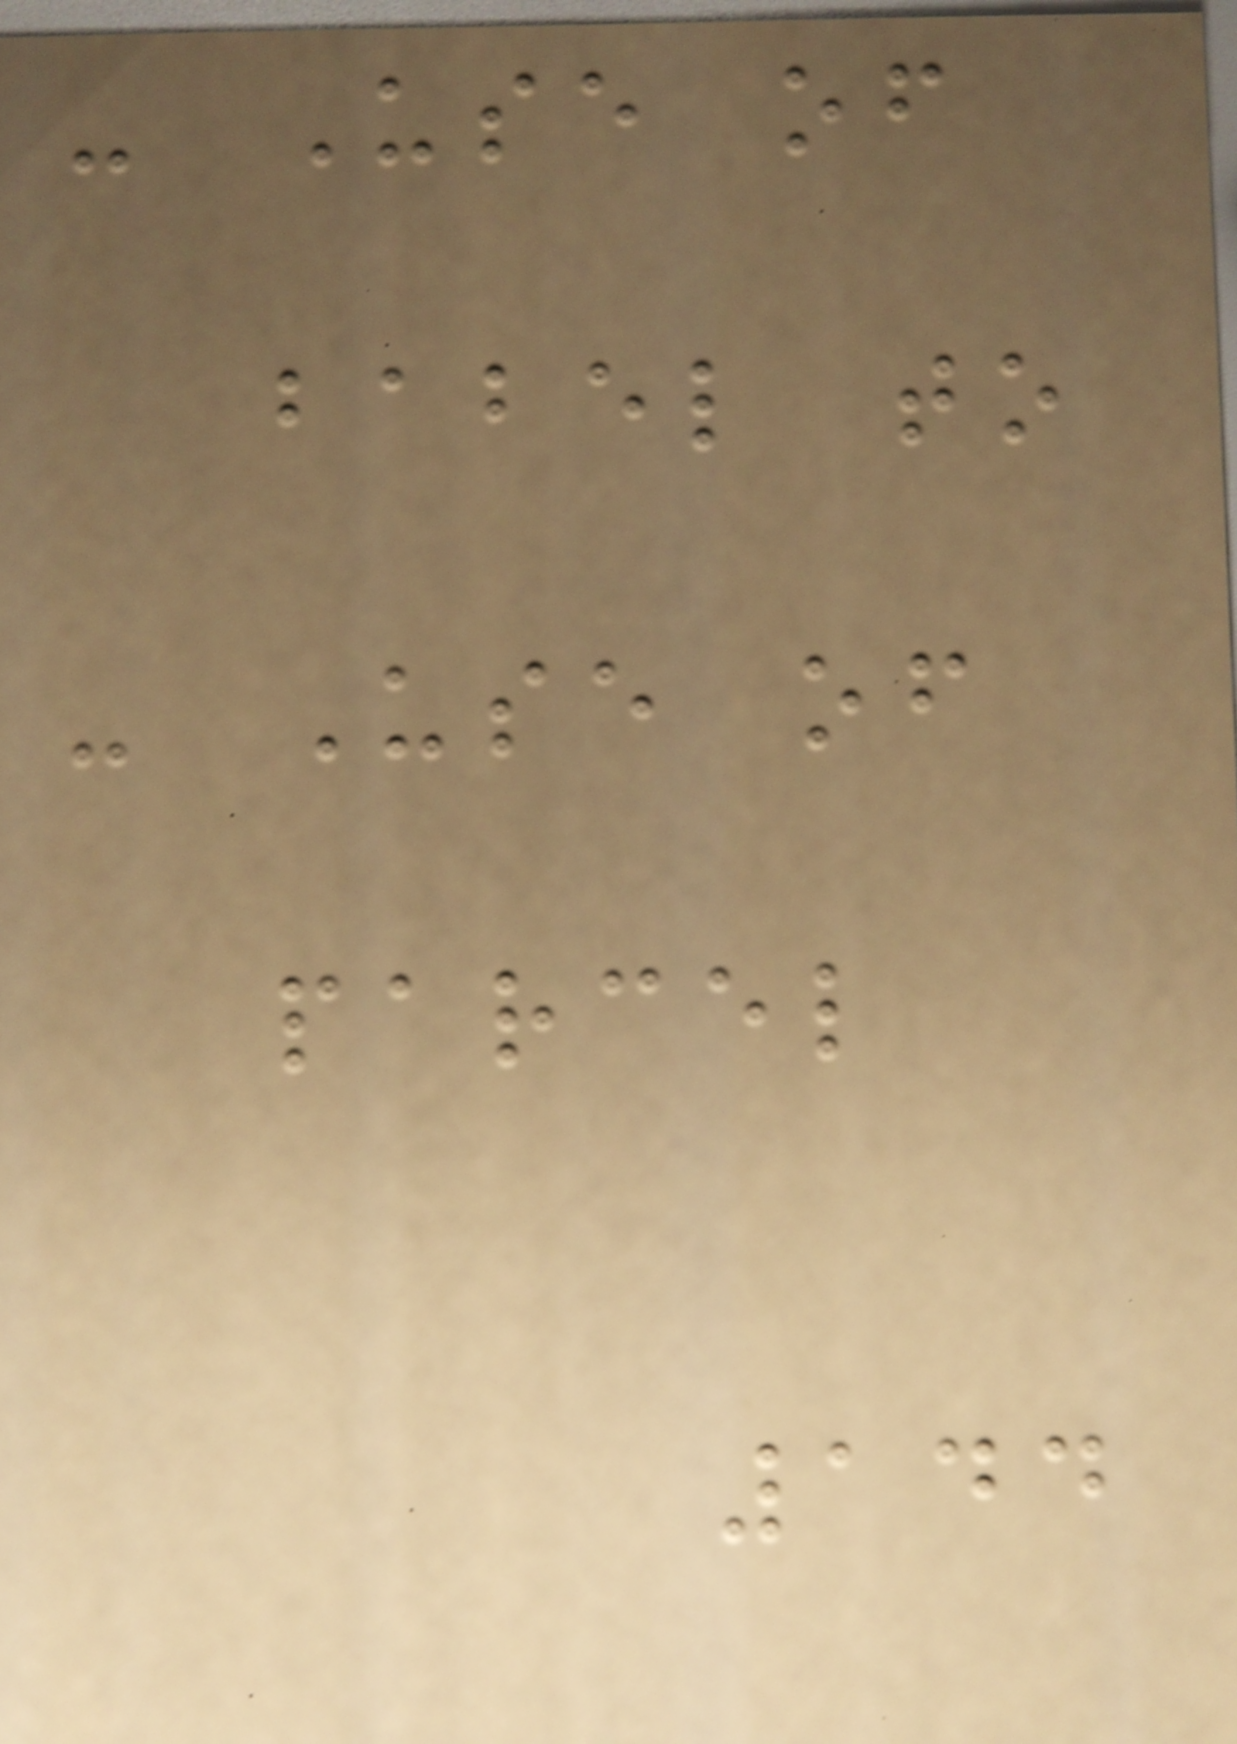- Use of
babel to
- Use of
parcel
144
